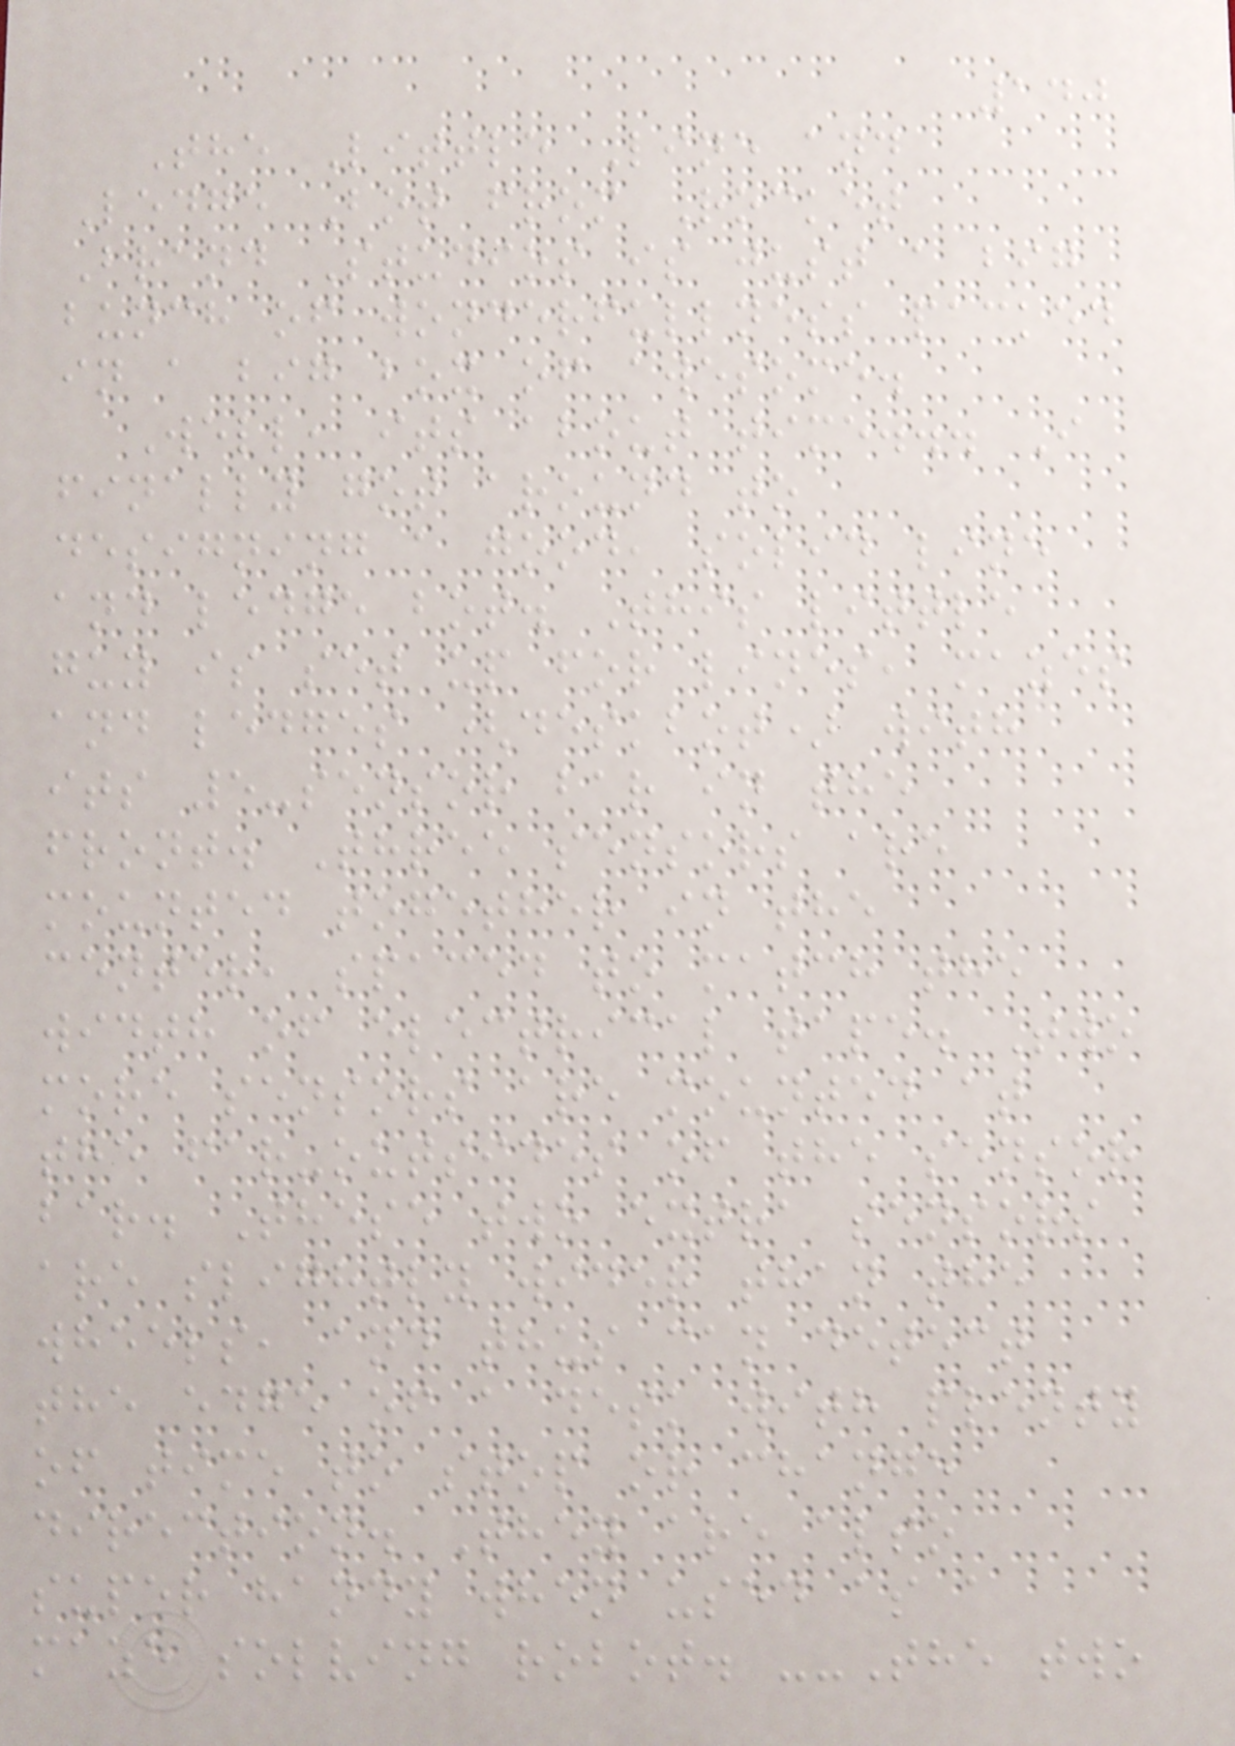140
The Little Line and
Ledge Bot from Rocket
Brand Studios is just a big
bunch of wonderfullness packed
in a big box of awesome.
Well, its about time... I
finally got around to
designing a good, solid line
and ledge bot. This little
guy is set up for lines, mazes
and ledges (deskbot) with
its 5-sensor bar in the
front. Three sensors are
mounted together in the
center, spaced to match the
width of electrical tape. Two
more sensors are mounted at
the far-outsides of the sensor
bar. These two extra sensors
are slightly wider than the
wheels, and thus can detect
the edge of a desk with plenty
of time to stop or change
direction. They are also
super handy when used as a
maze solving robot. --The two
